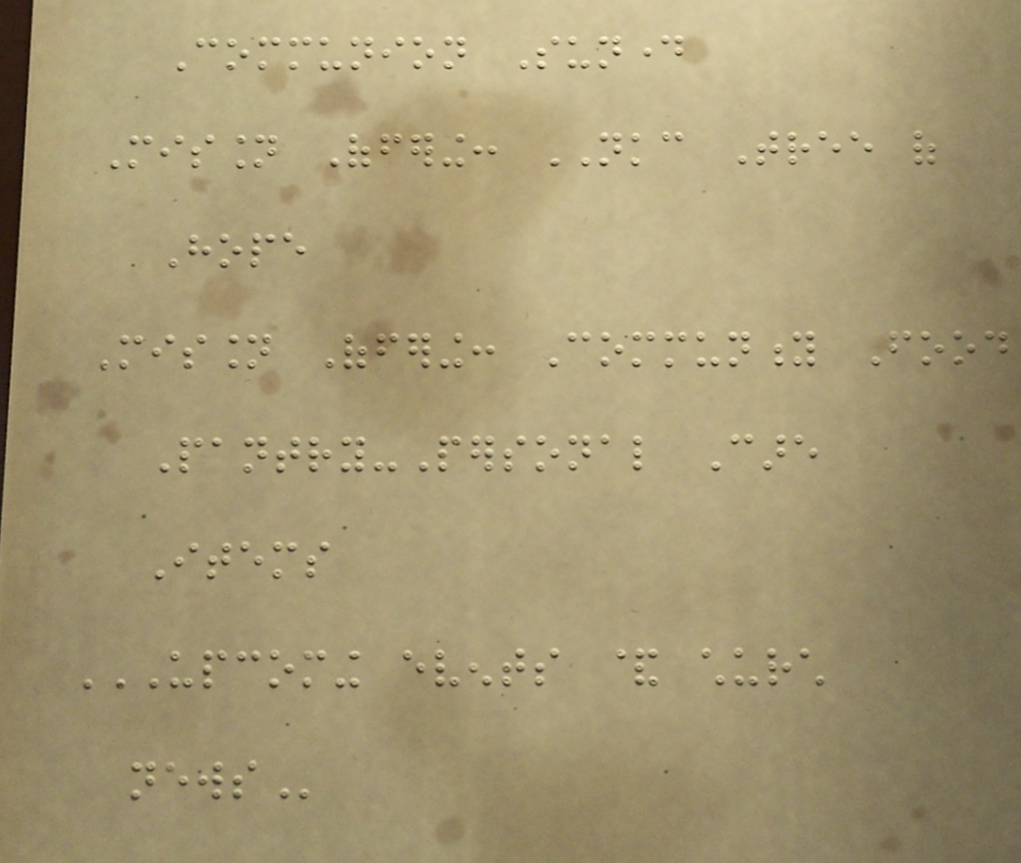Communion Sunday
Mission Offering: NKC Tree of
Hope
Mission Offering: Community Food
Pantry-Personal Care
Items
UPCOMING EVENTS & CHURCH
NEWS
